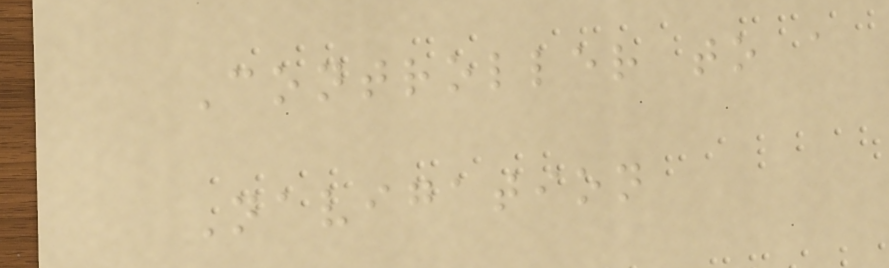Controller to a
Navigation
